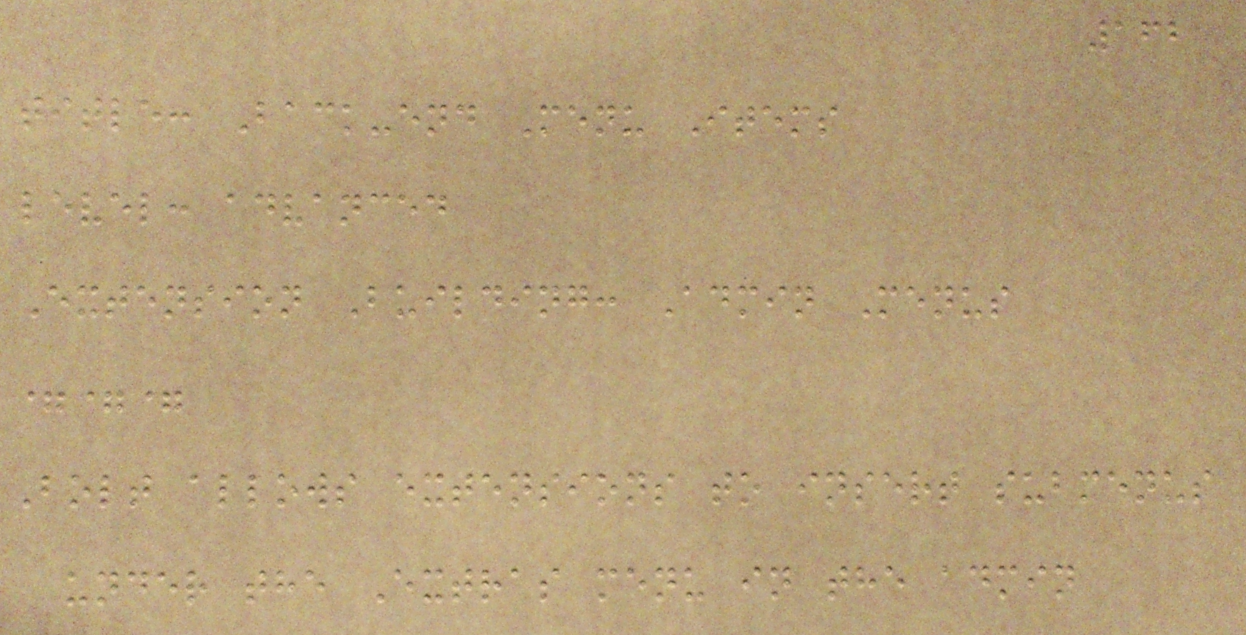162
title: Back-end Menu Items
level: advanced
Extension Building: Admin Menus
===
Bolt allows extensions to insert submenus
under the Extras menu in the admin
